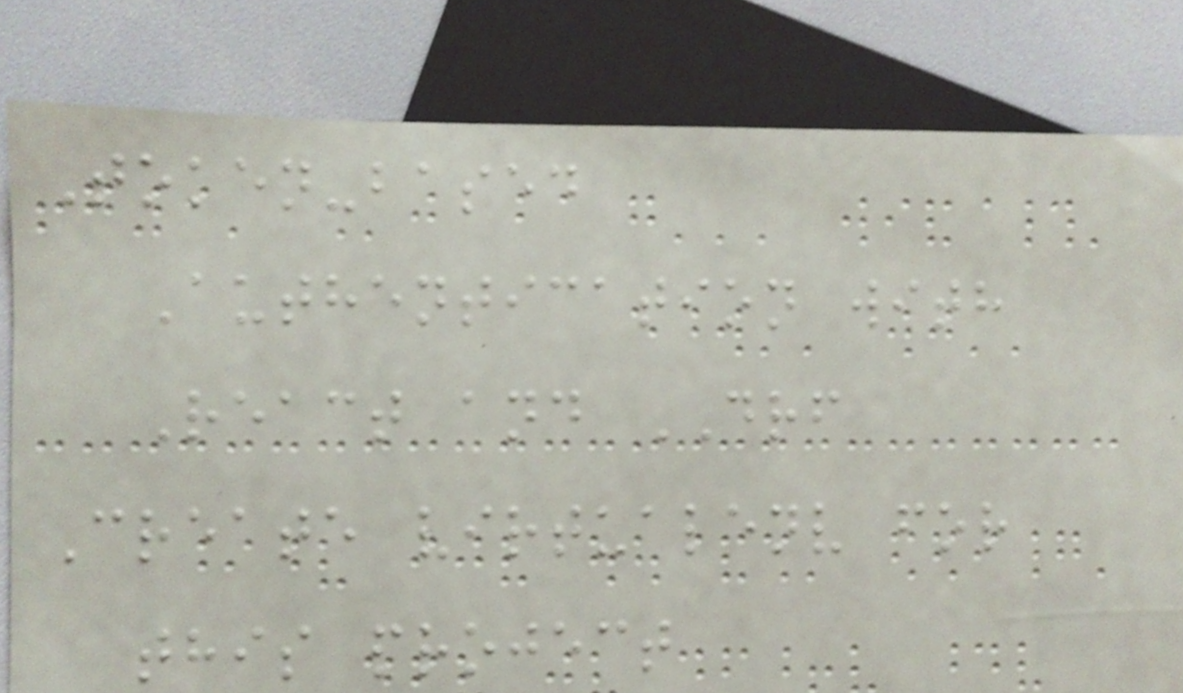Token-based
Authentication with
React and DRF
Create virtualenv for
this project
